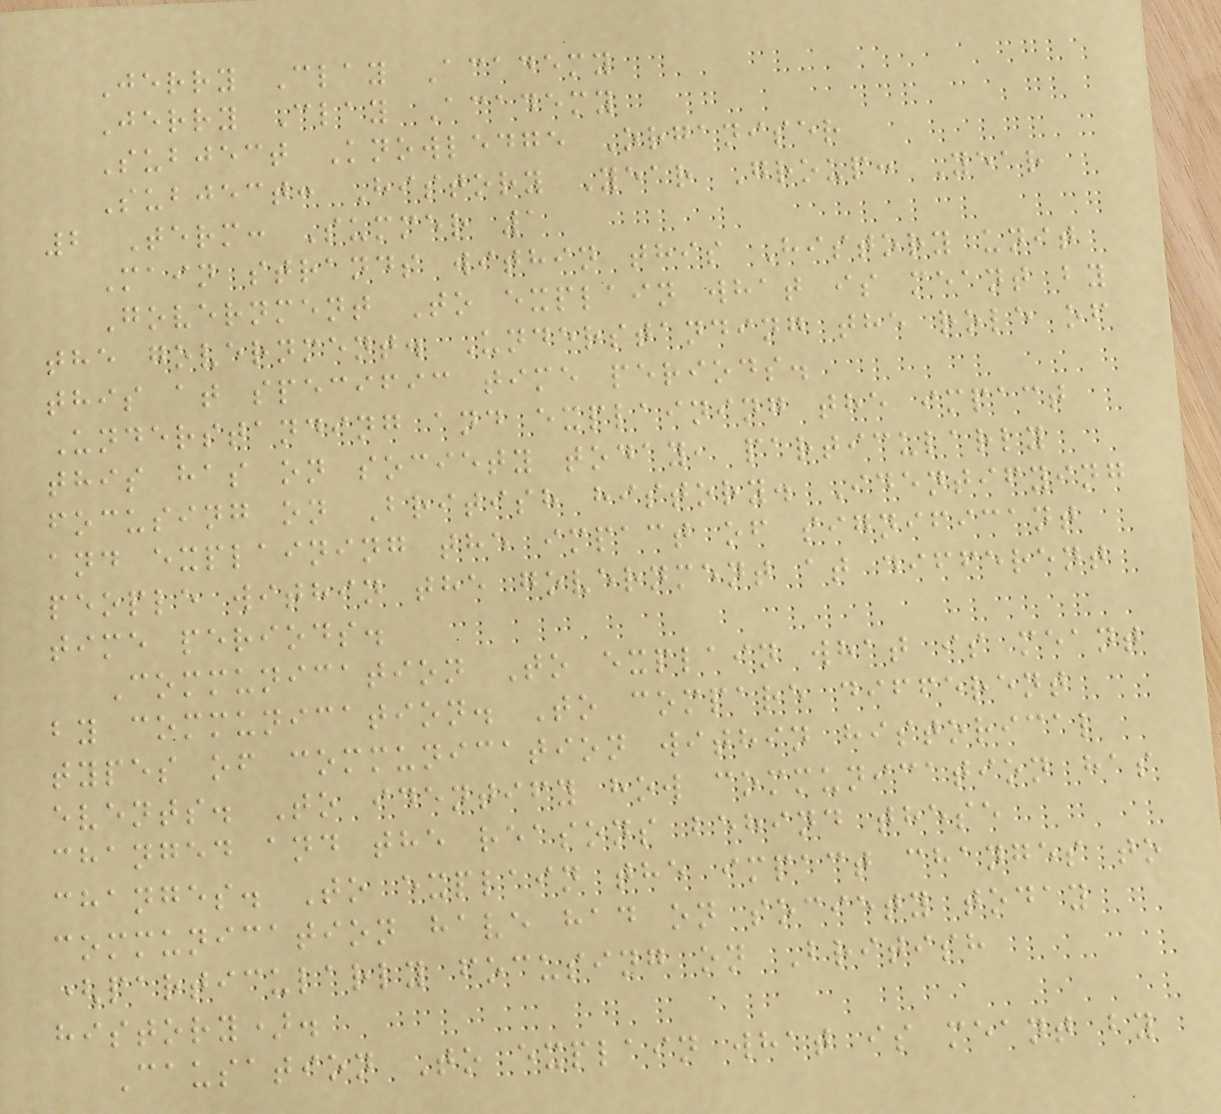Jerry Clay Academy
Jerry Clay Academy
Subject Knowledge Organiser
Subject: History Year Group: Year
2 Term: Summer 1
Main strands within this History unit
Government To explain what is meant by
the government. Understanding the role of
this at specific time periods.
Understanding and explaining the impact
this has on society today, particularly
focusing on British history. Identifying
and explaining the impact of significant
people within the government at different
time periods.
Communication To explain what is meant
by communication. To compare different
types of communication within historical
events. To identify how communication has
changed and the reasons behind these
changes. To explain the impact changes to
communication have had on society today
(particularly focusing on British
history).
Causation To explain what is meant by
